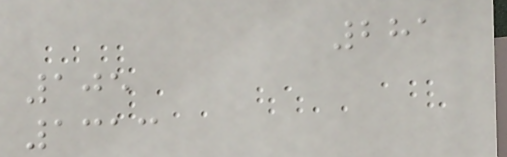281
105
1313
